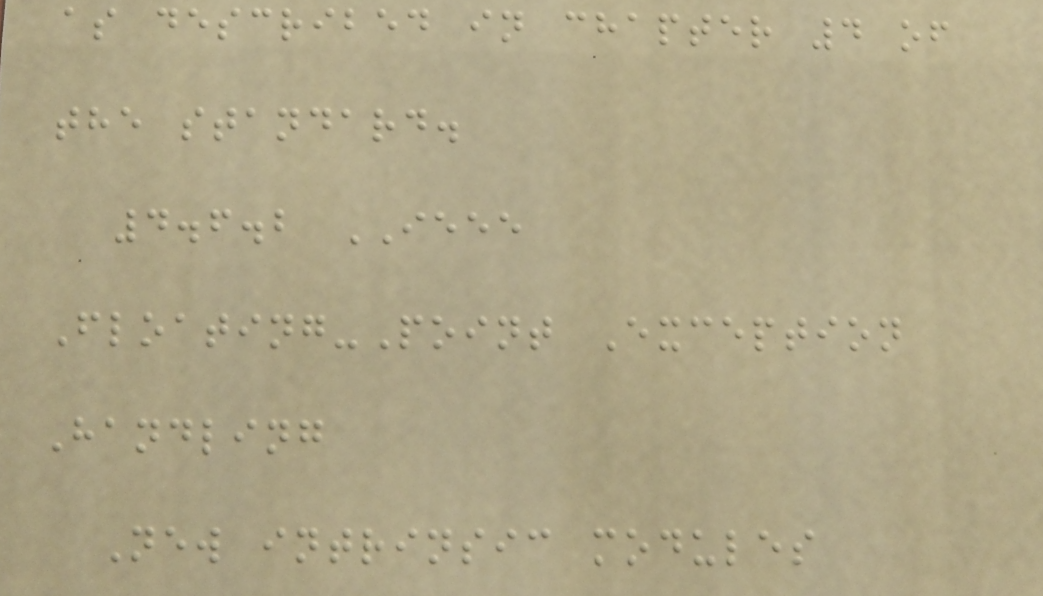as described in chapter 4 of
the standard.
4.6.2 IEEE
Floating-Point Exception
Handling
New intrinsic modules
